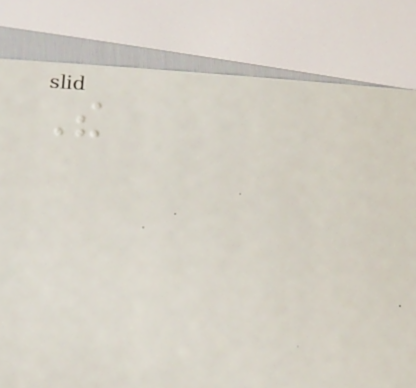The
